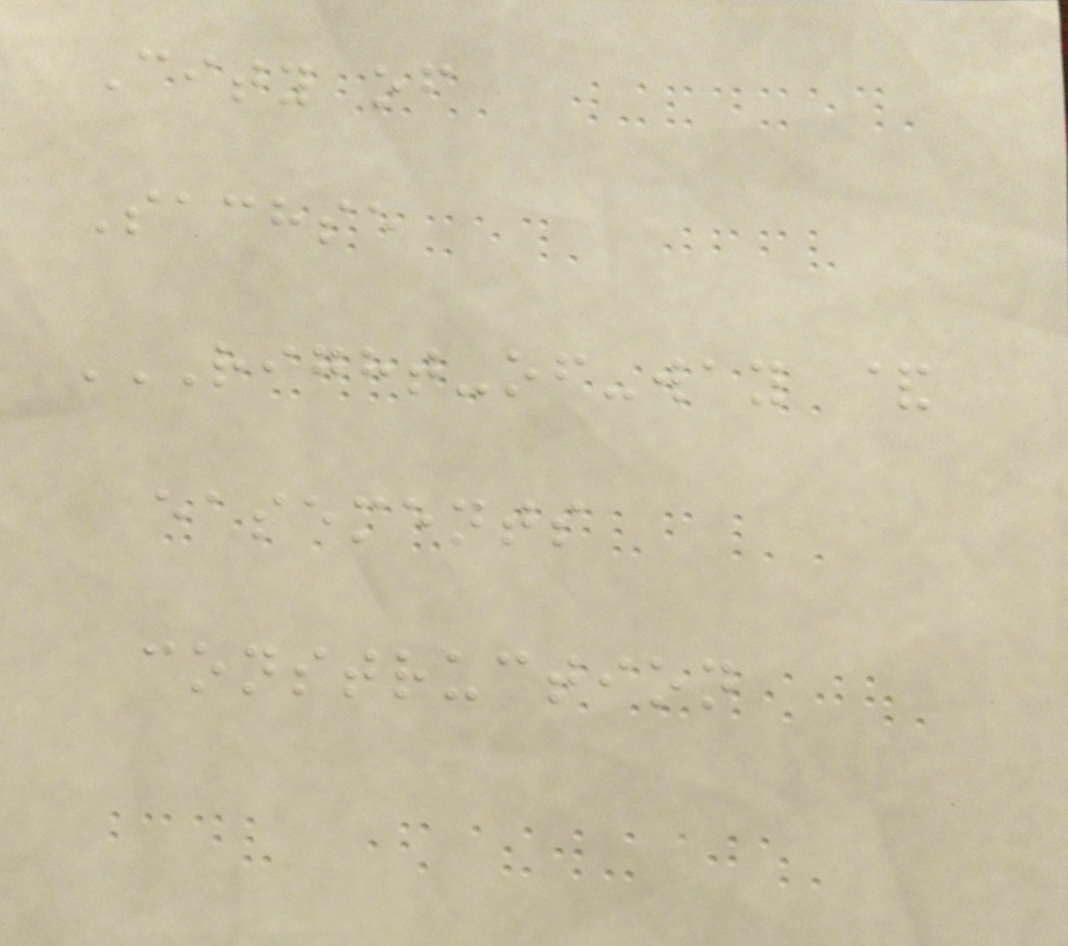City of
Sachse
RIGHT-OF-WAY &
EASEMENTS
CONSTRUCTION
